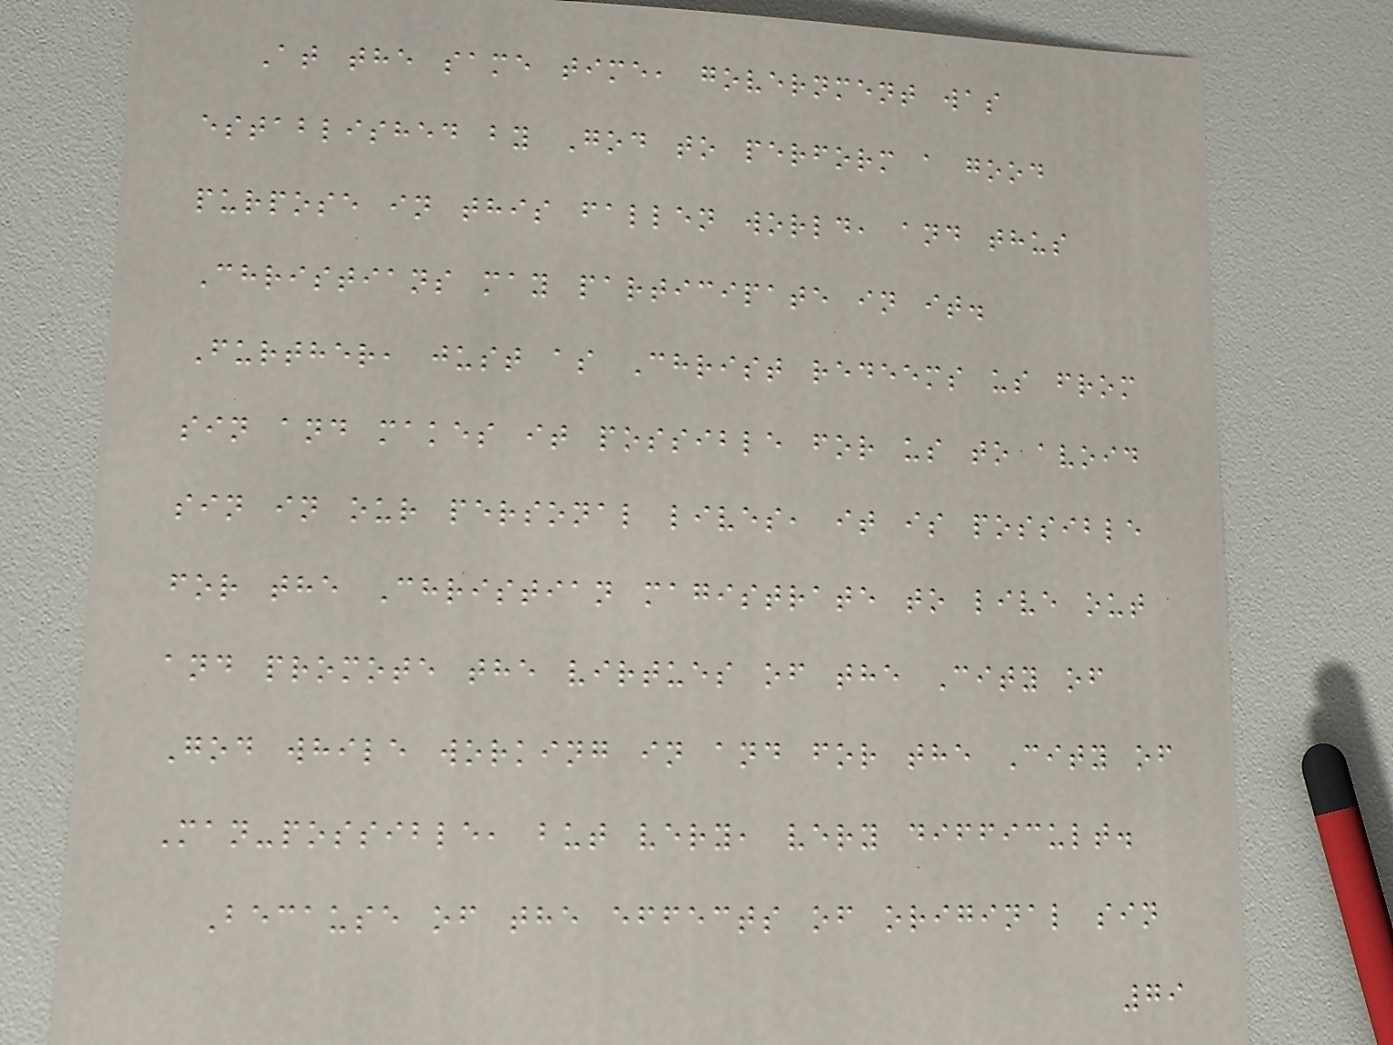At the same time, government was
established by God to perform a good
purpose in this fallen world, and thus
Christians may participate in it.
Further, just as Christ redeems us from
sin and makes it possible for us to avoid
sin in our personal lives, it is possible
for the Christian magistrate to live out
and promote the virtues of the City of
God while working in and for the City of
Man-possible, but very, very difficult.
Because of the effects of original sin
79
